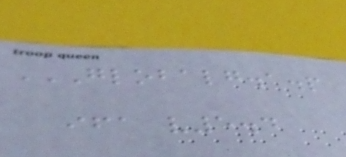GLOBALG.A.P
IFA V5.4
